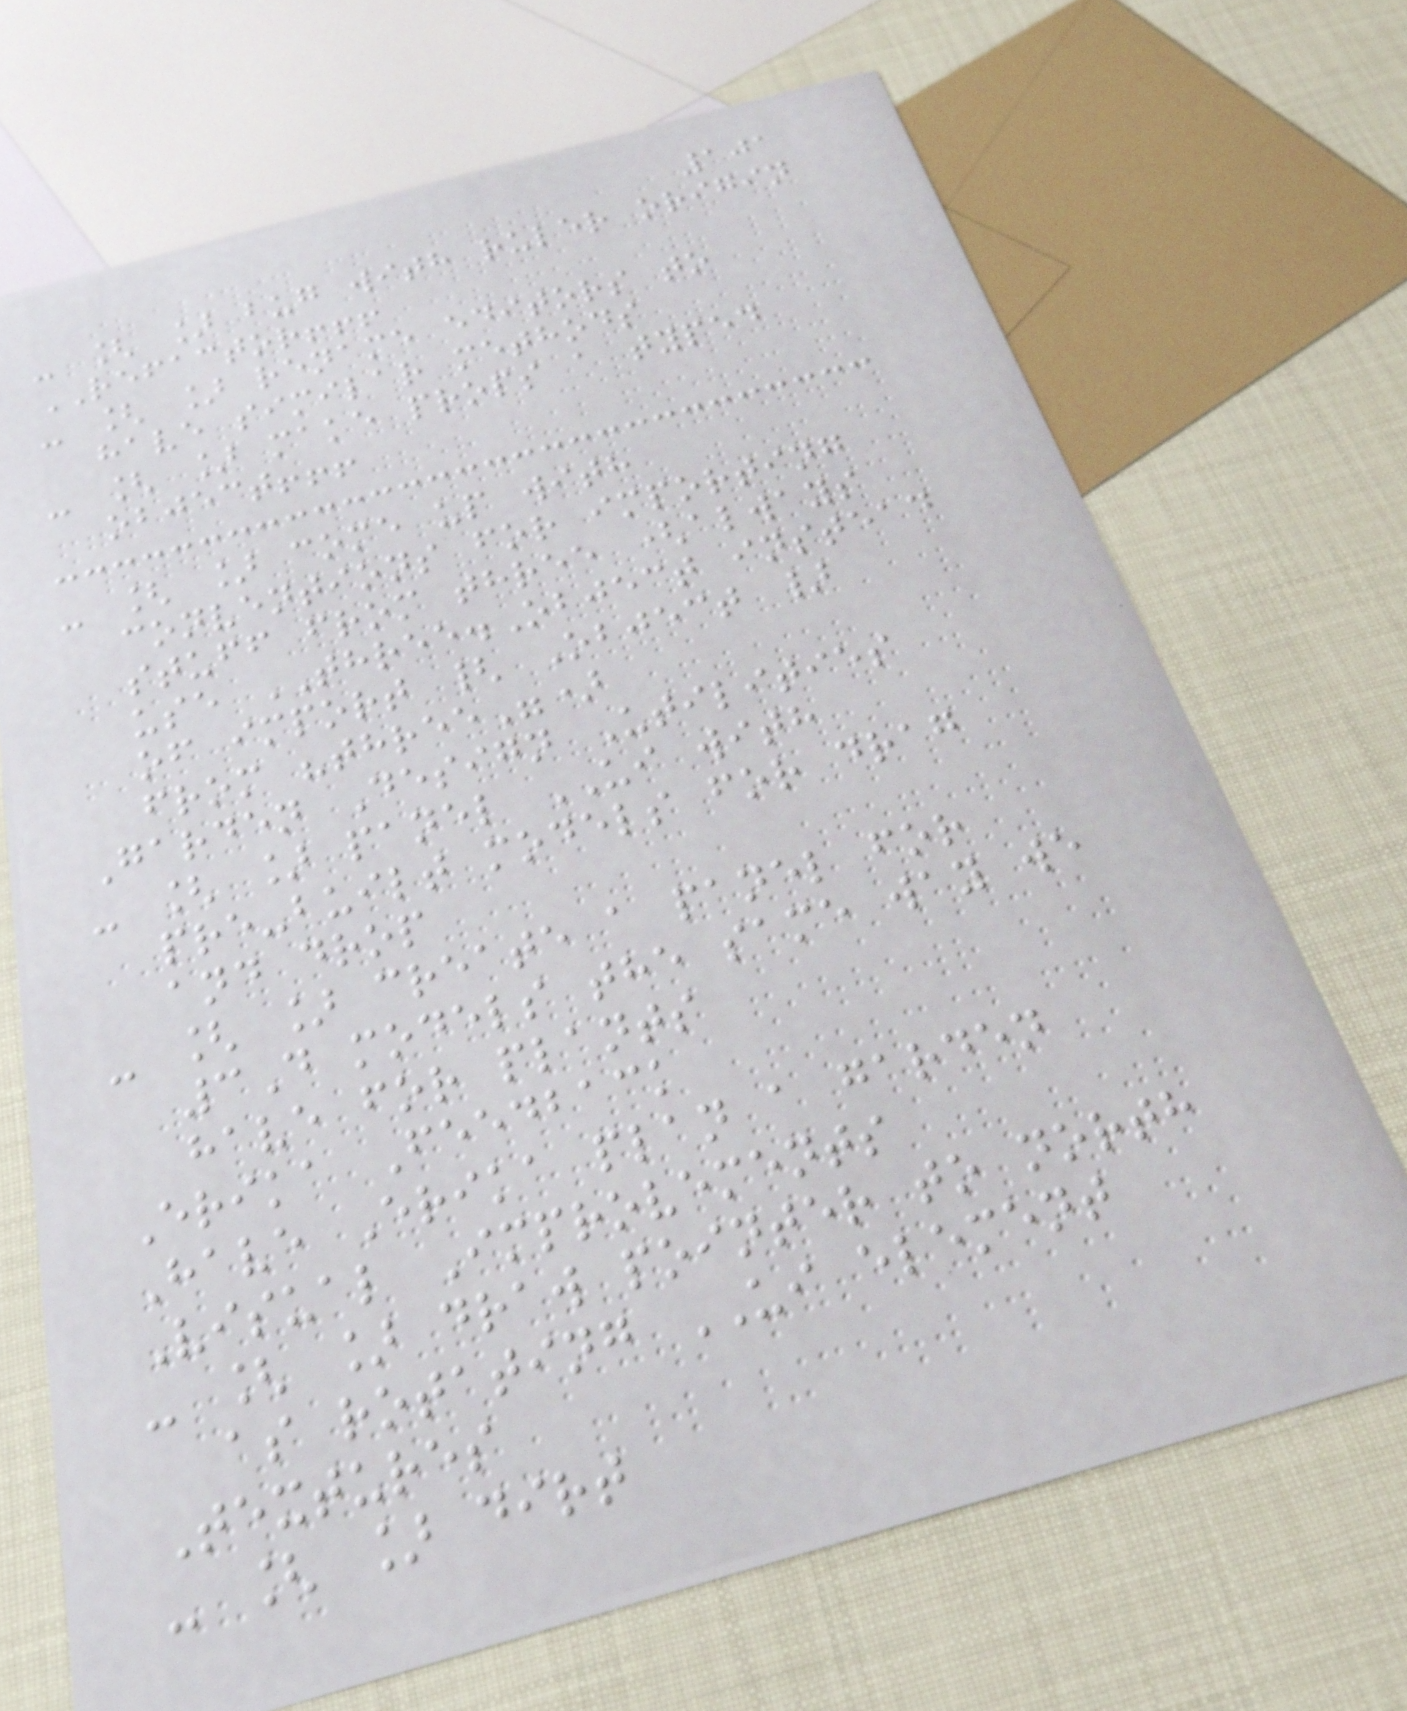101
- [ ] bug with ruler origin
REFACTOR!!!
- [ ] rename editors to
have similar methods
- [ ] make props a typed
object!!!
- [ ] come up with
conventions for importing
stuff from three (always
use THREE.Object instead
of import { Object }
from "three")
Garden Design Utilities
- [ ] panel UI with
pre-built models for drag
and drop
- [ ] create a panel for
3D models the same way we
have for plants
Erika Feedback
Have Erika plan a garden
Visual Improvements
- [ ] draw pointer to north
as rotating UI element
Textures
- [ ] dirt
